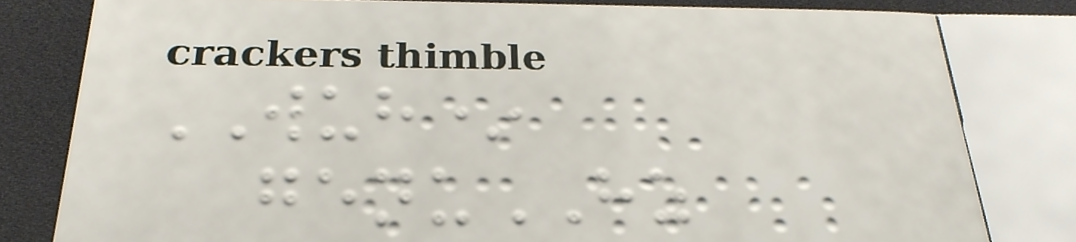WUH*
genuHZ
